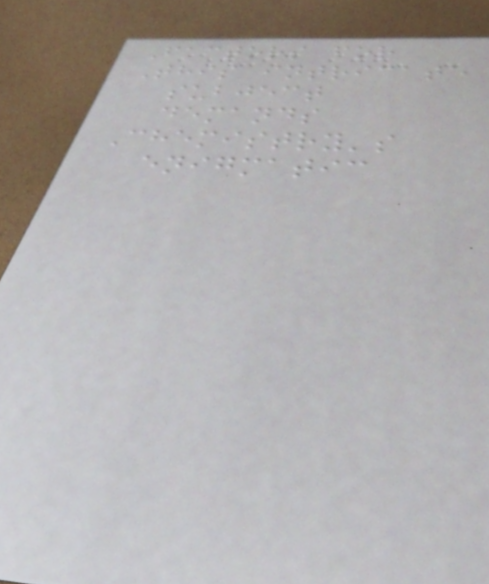Factors for
This intricate
subject
demands
Chemistry's
enigmatic
